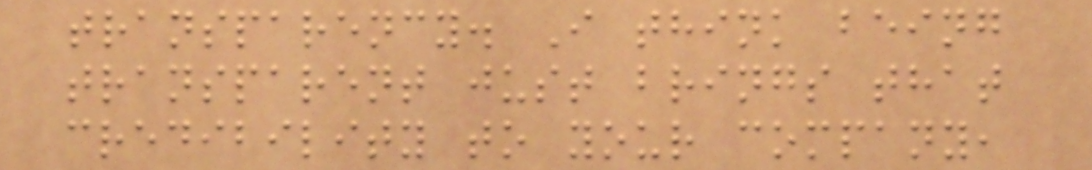transparency. I think being
transparent just brings that
credibility to your company,
